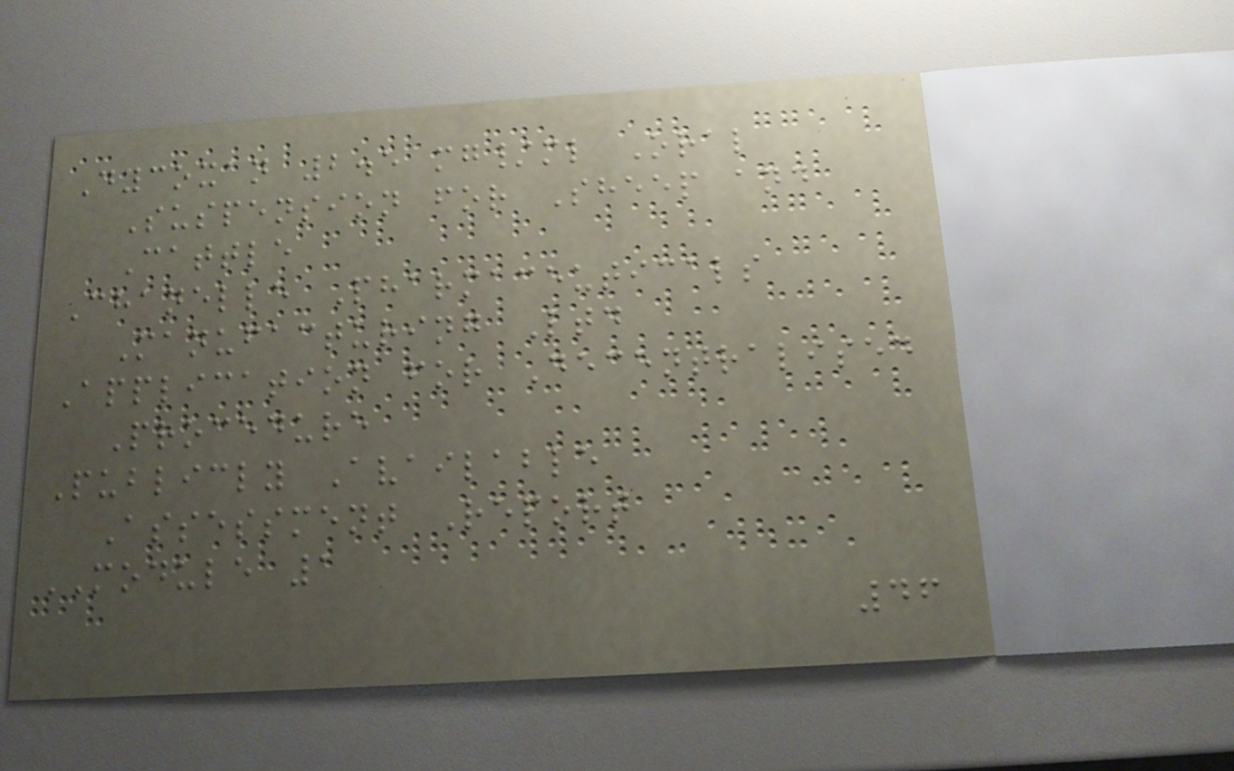Dycoxan 2.5 mg/ml Oral
Suspension for Sheep and
Cattle
Chanelle Pharmaceuticals
Manufacturing Ltd
Application for Decentralised
Procedure
Publicly Available
Assessment Report
MODULE 1
46
